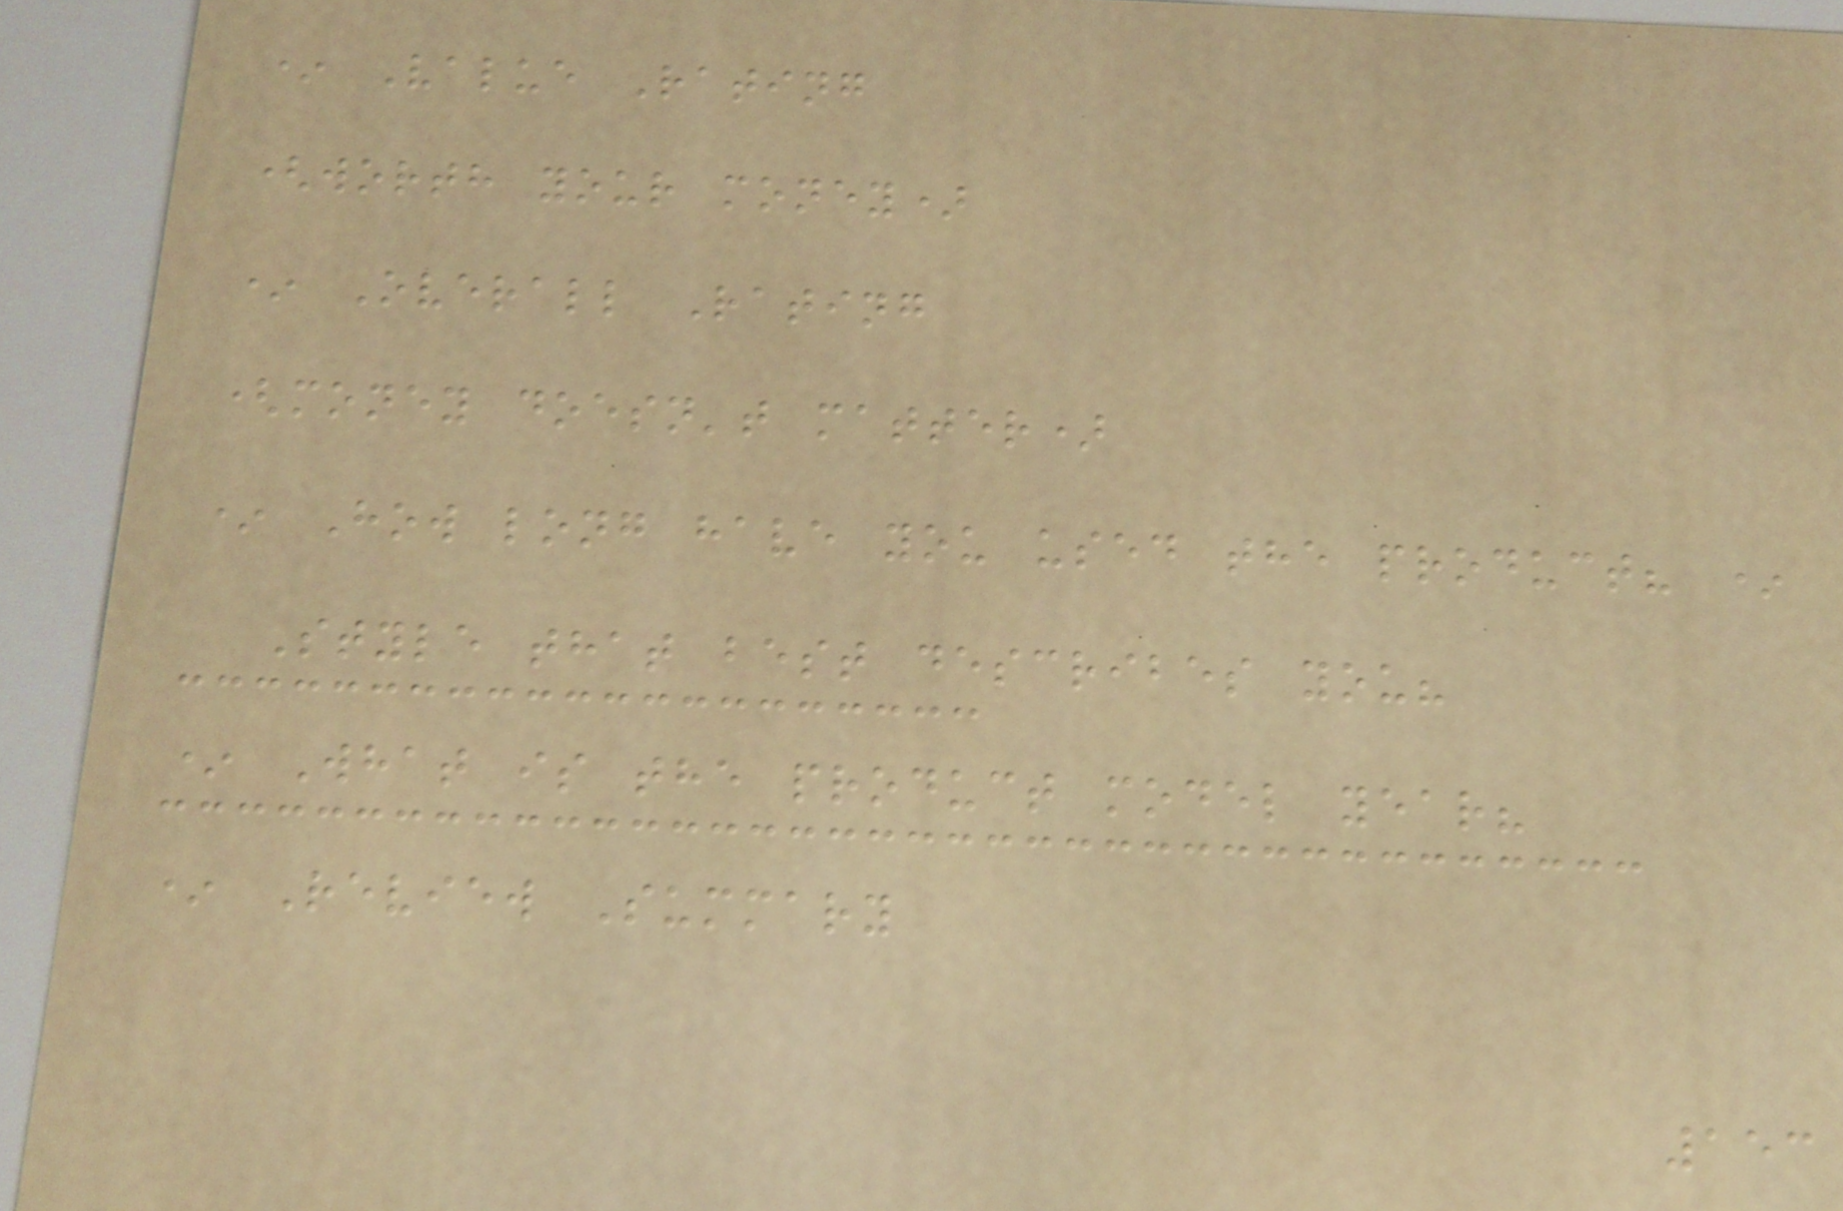* Value Rating
(worth your money)
* Overall Rating
(money doesn't matter)
* How long have you used the product? *
Style that best describes you?
* What is the product model year?
* Review Summary
153
